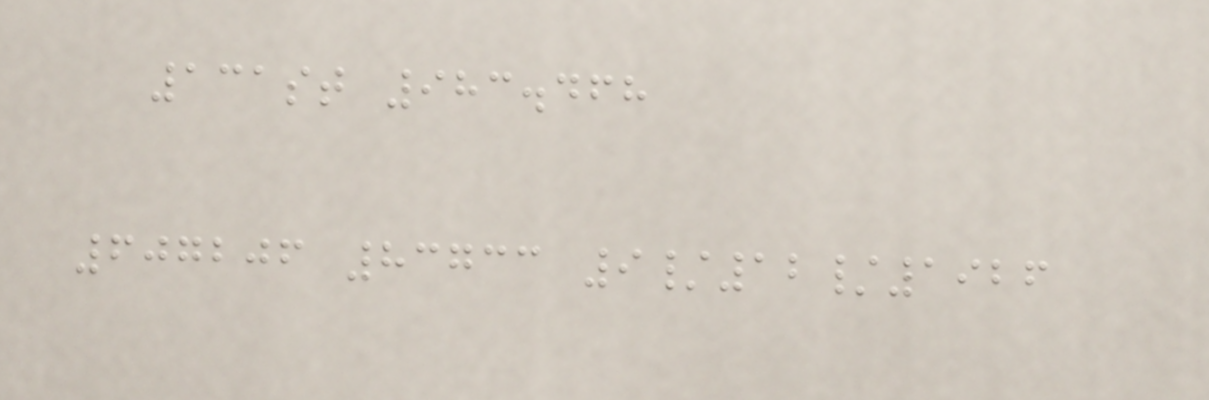131st 983.468
607206 83733 9/12/1926
